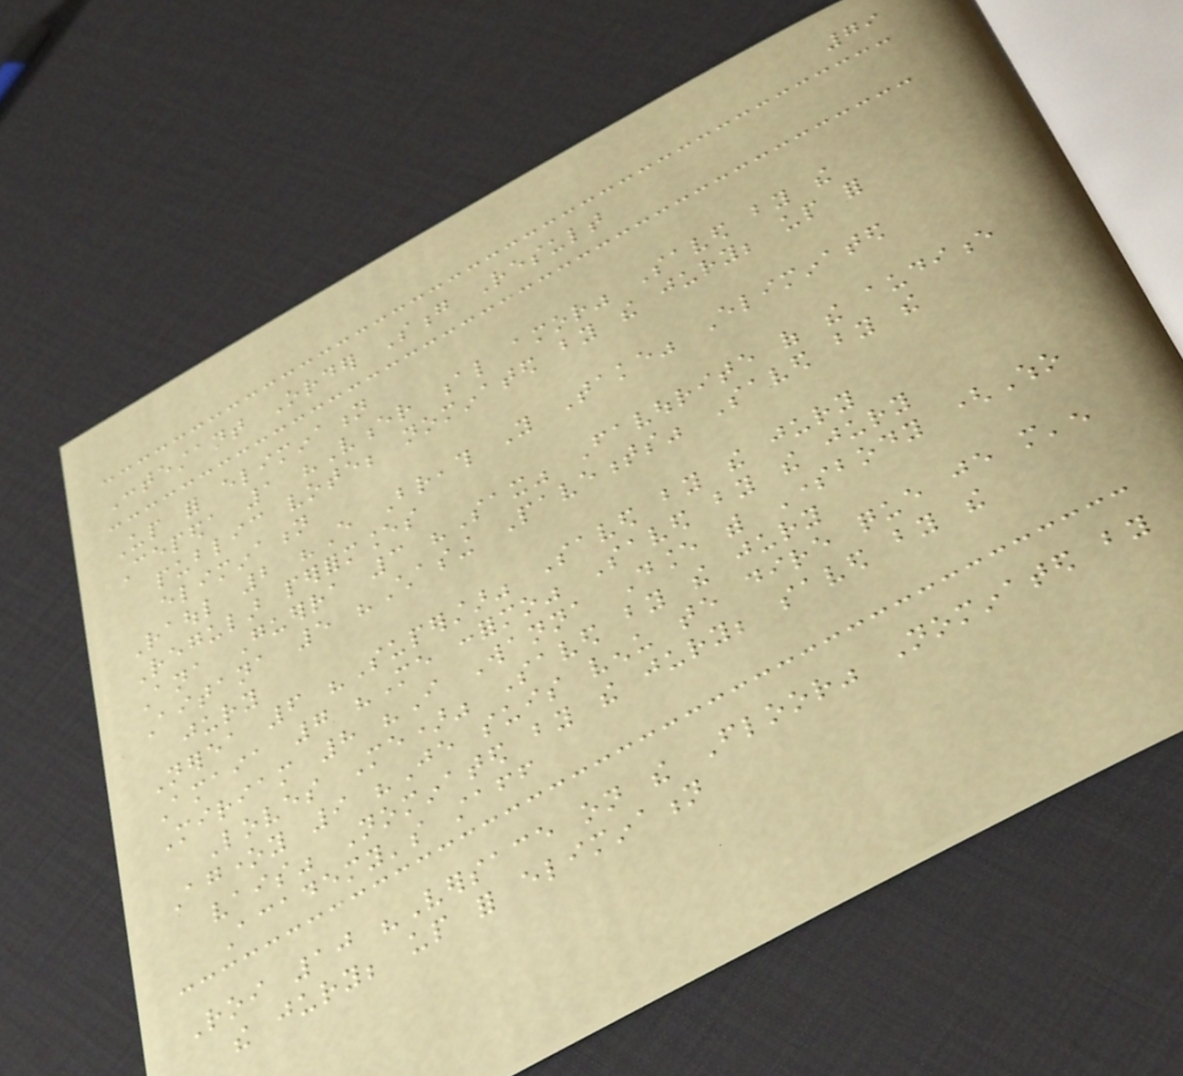79
Contestant Order Song Result
Up for elimination
Cepeda 1 "Vencer al amor" Saved by the
public vote; nominated by the jury; up for
elimination
Raoul 2 "Every Breath You Take" Eliminated
Regular performances
Ana Guerra 3 "Sax" Favourite of the audience
Aitana 5 "Chasing Pavements" Saved by the
jury
Nerea 6 "Superstar" Saved by the jury
Amaia 7 "Me conformo" Saved by the jury
Miriam 8 "I Wanna Dance with Somebody (Who
Loves Me)" Saved by the jury
Agoney 9 "Je suis venu te dire que je m'en
vais" Nominated by the jury; saved by the
Academy's staff
Roi 10 "Versace on the Floor" Nominated by
the jury; up for elimination
